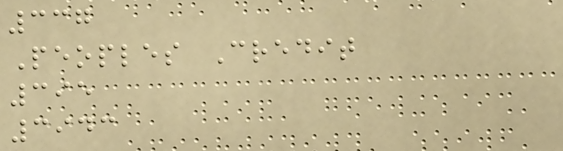337
Peoples Credit
395
3943
